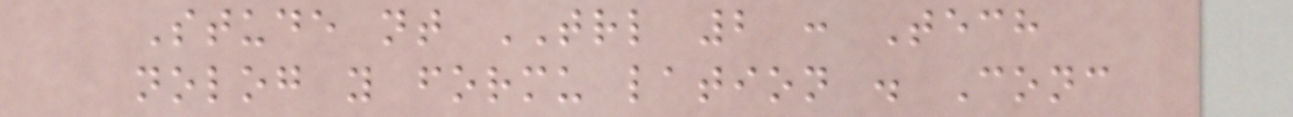Stude nt TRL 2 : Tech
nolog y formu lation . Conc
